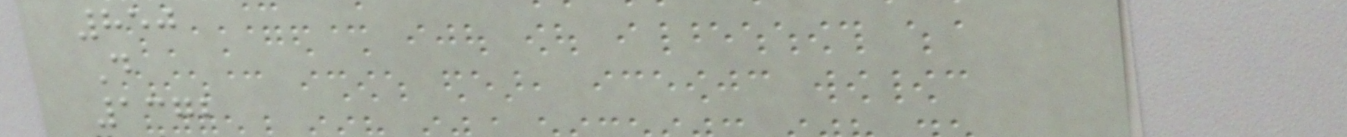850
D
1372
